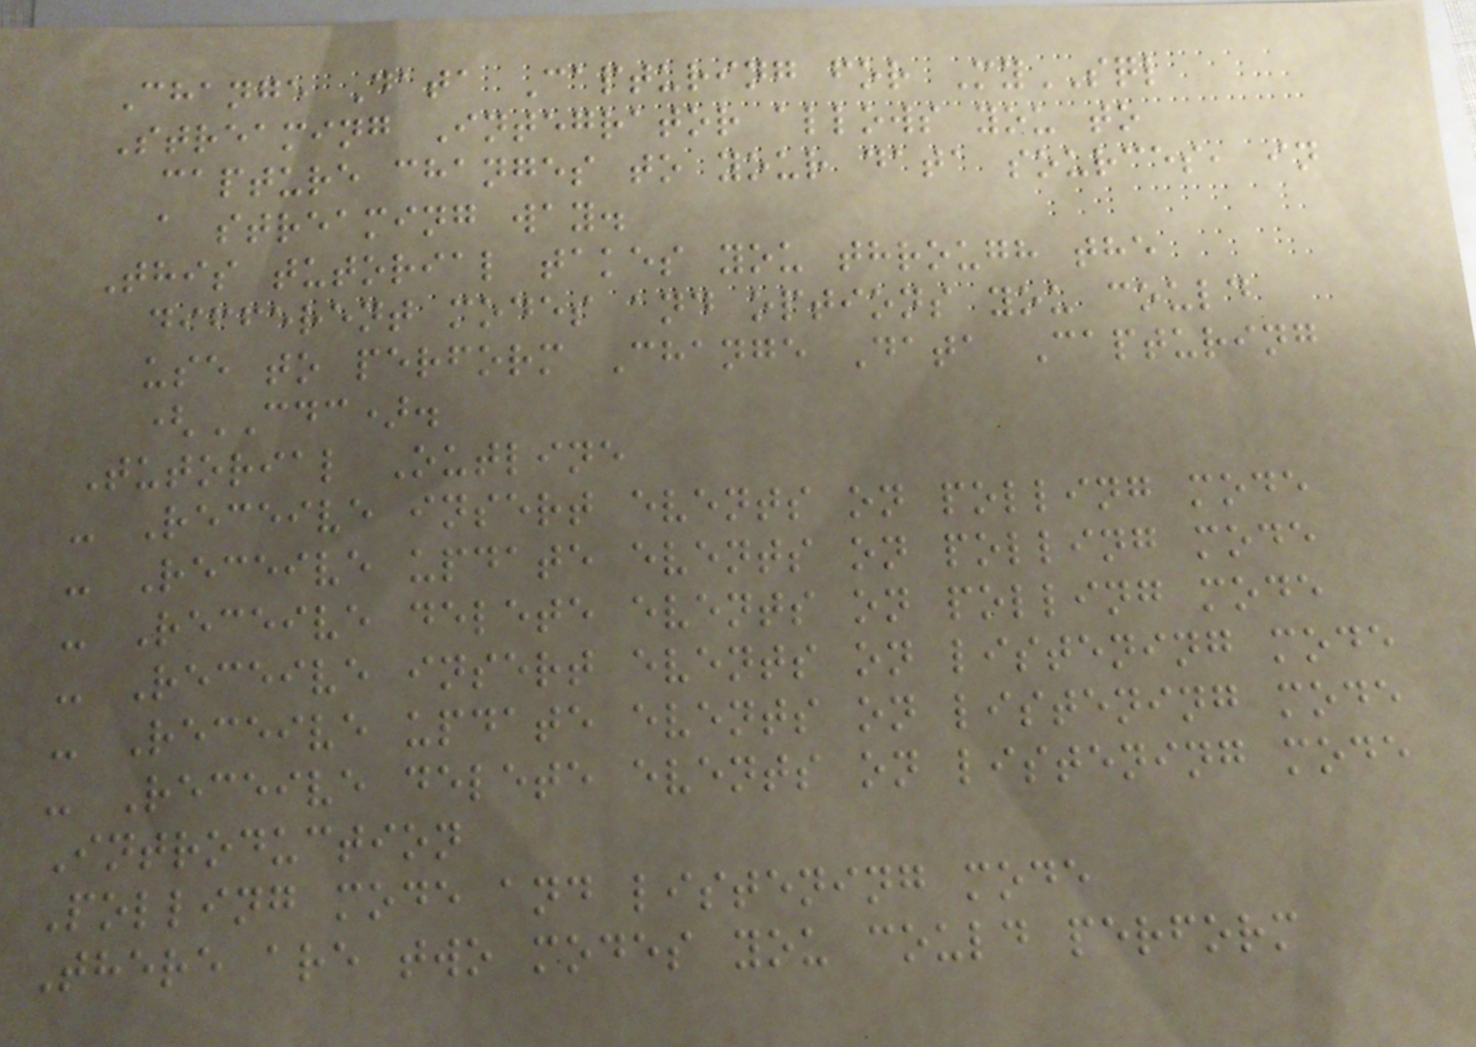Change Data Capturing for MySQL
Streaming Integrator allows you to
capture changes to your data sources, in
a streaming way.
This tutorial takes you through the
different modes and options you could
use to perform Change Data Capturing
(CDC).
Tutorial Outline
- Receive insert events on polling mode
- Receive update events on polling mode
- Receive delete events on polling mode
- Receive insert events on listening mode
- Receive update events on listening mode
- Receive delete events on listening mode
Introduction
Polling mode and listening mode
There are two modes you could perform
